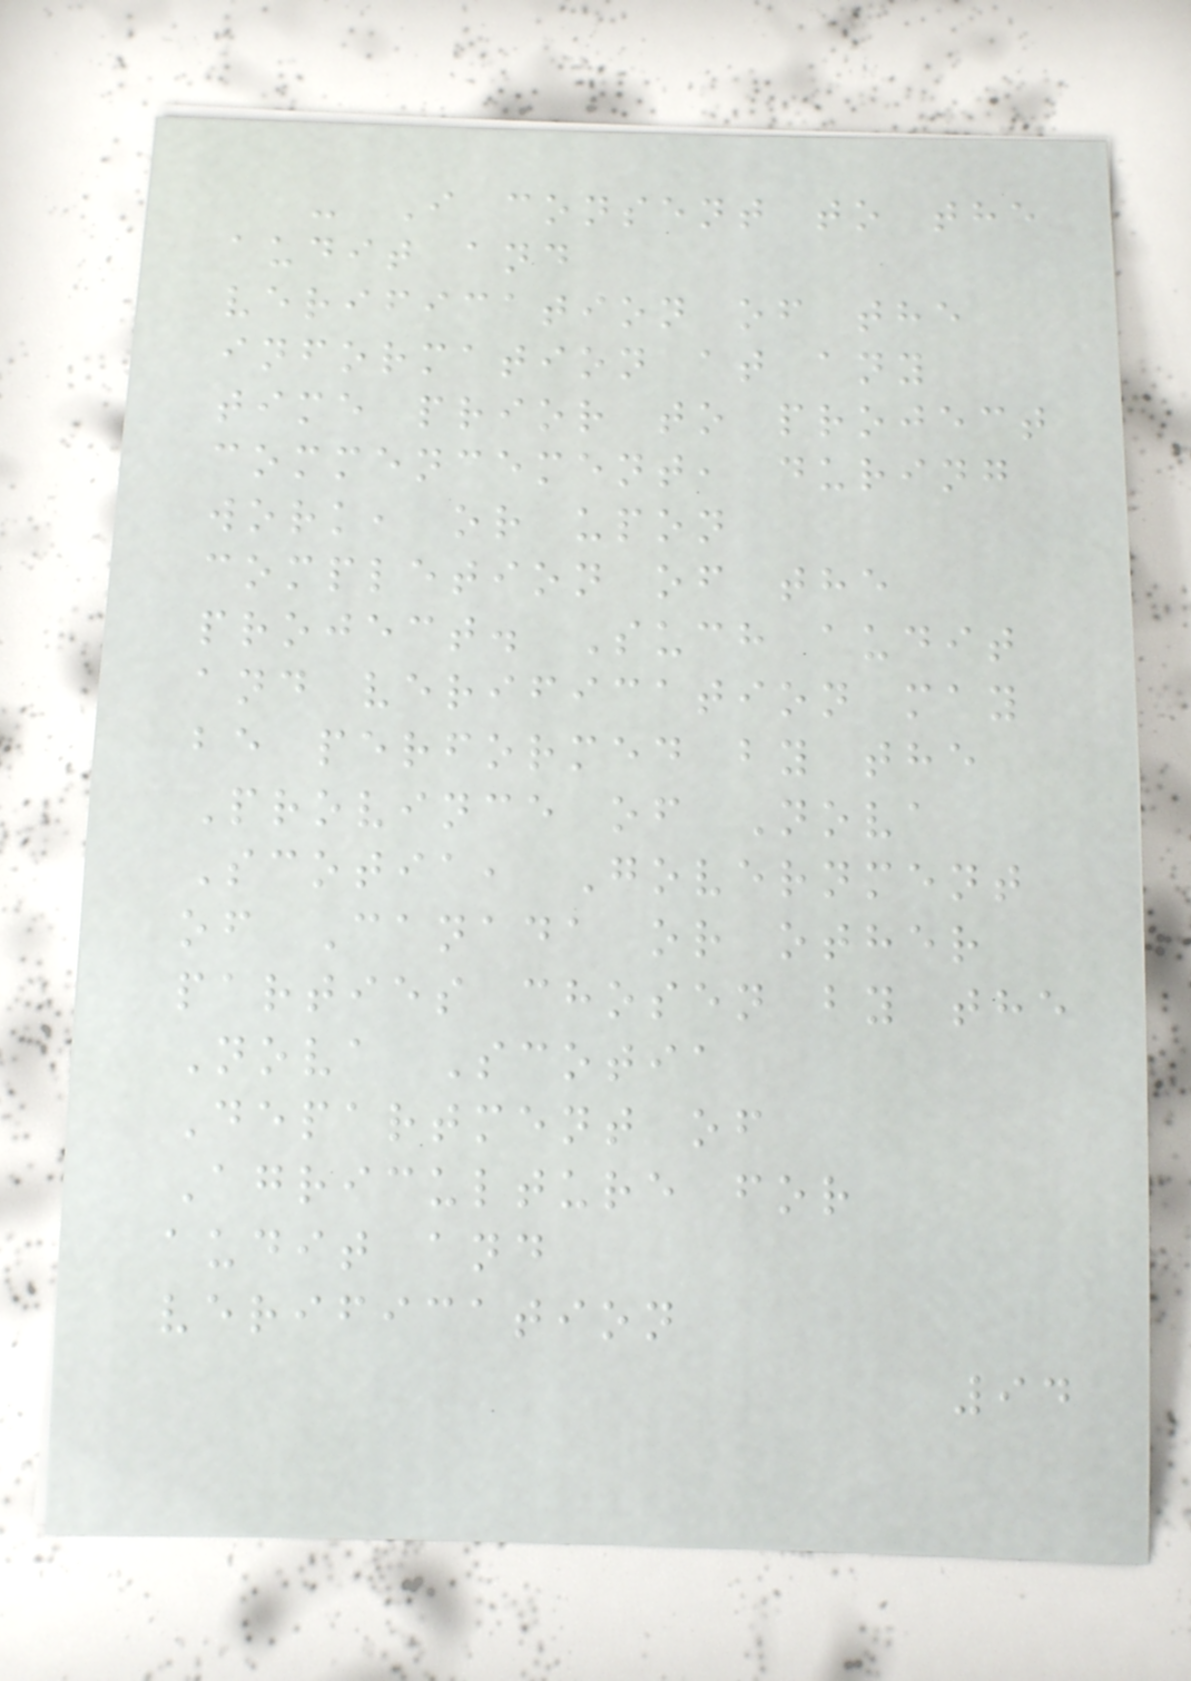- I consent to the
audit and
verification of the
information at any
time prior to project
commencement, during
work, or upon
completion of the
project. Such audit
and verification may
be performed by the
Province of Nova
Scotia, Government
of Canada or other
parties chosen by the
Nova Scotia
Department of
Agriculture for
audit and
verification
94
